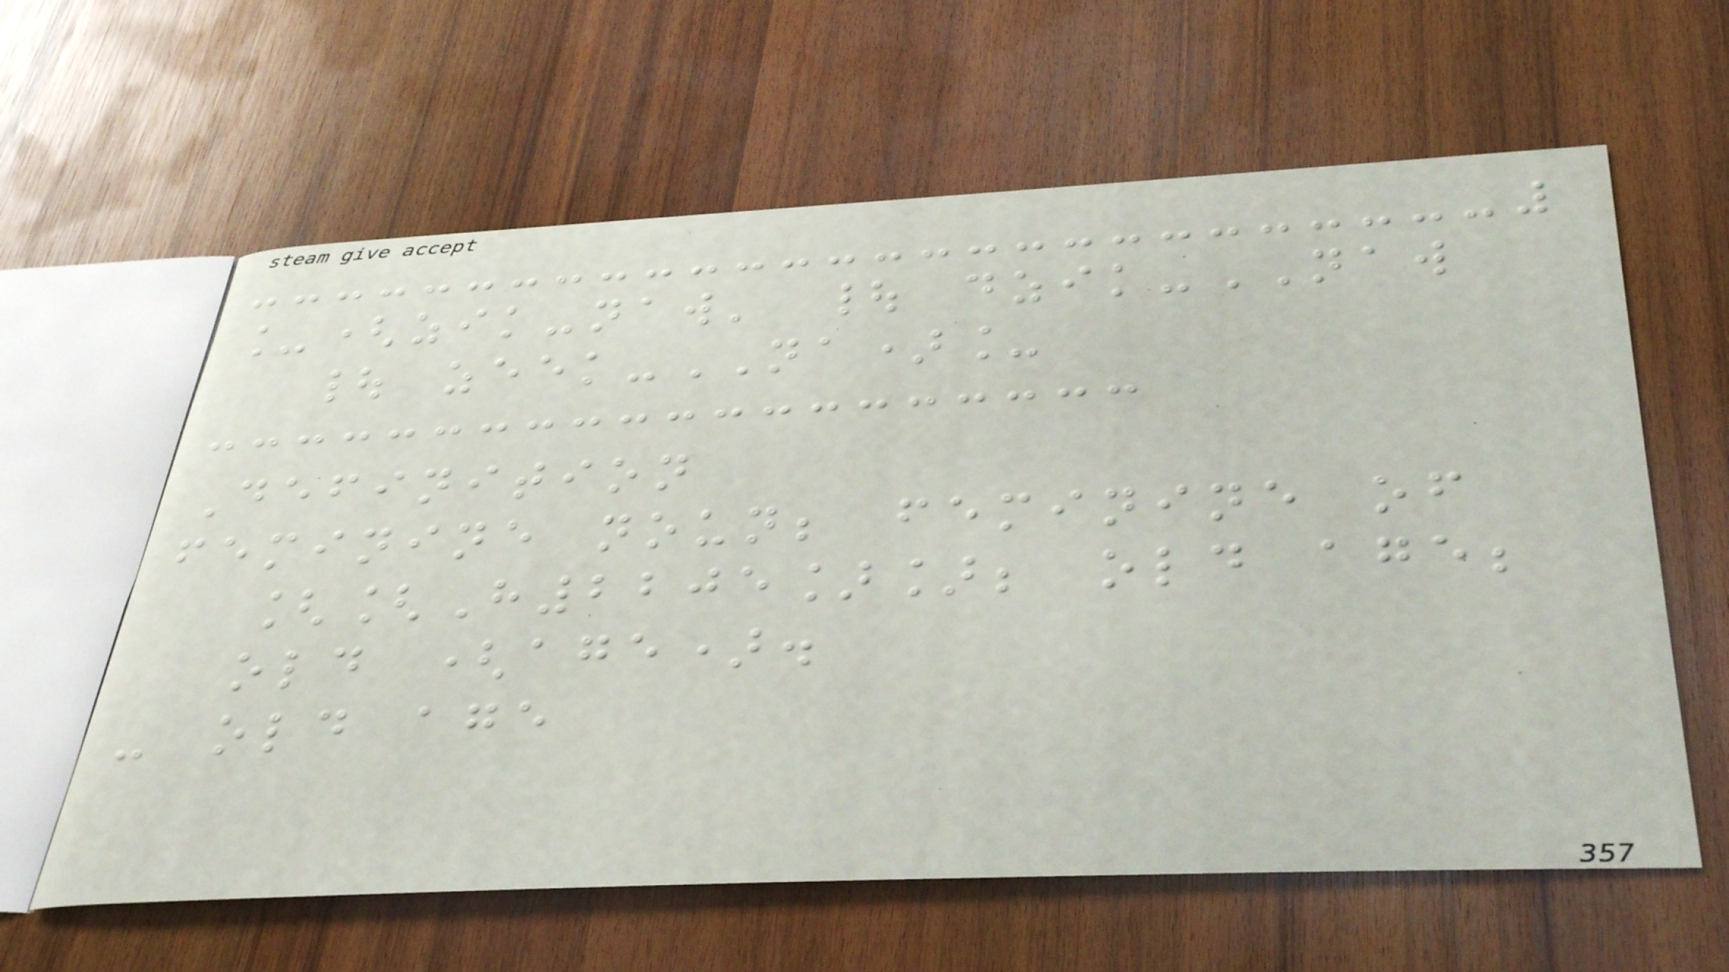_(zik-naw' | dzik-NAW
| zeek-NA)_
Definition
feminine noun; feminine of
[[H2205]]; old age;
old (age).
- old age
